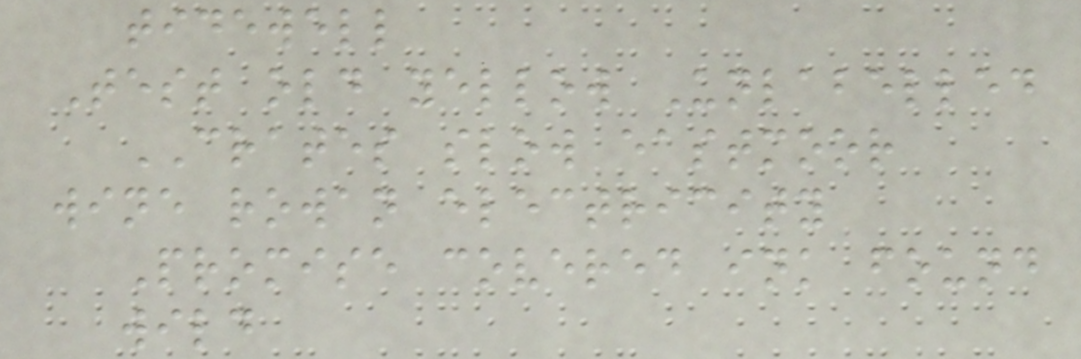tidewell
Test old yellow Unlabelled
CRATES slow eastmoor
wine rowan electricity
Promise covered ink found
wild
